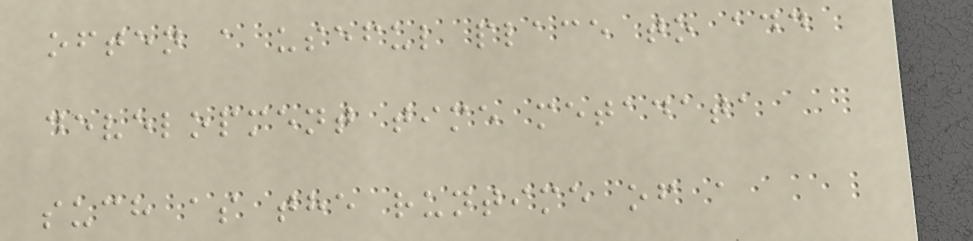often a useful place to add
development time metadata
such as the runtime of a
